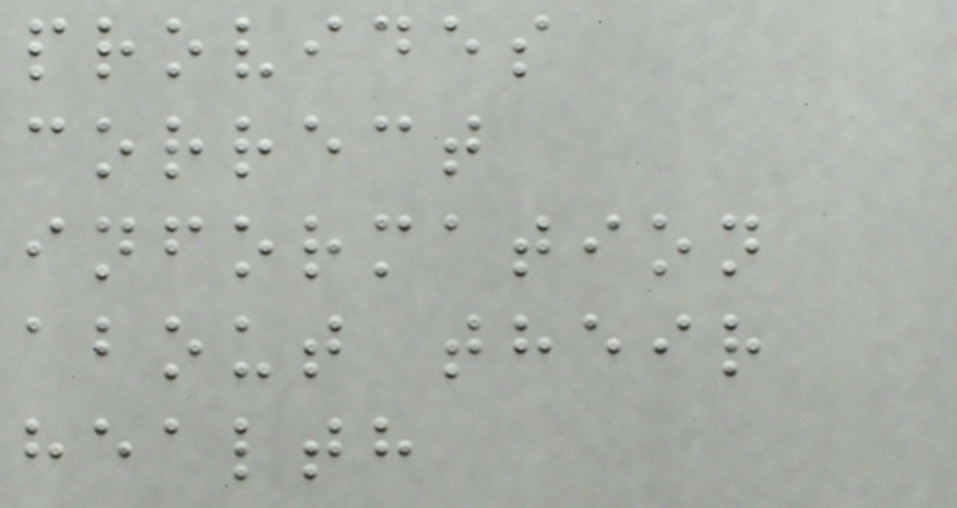provides
correct
information
about their
health
